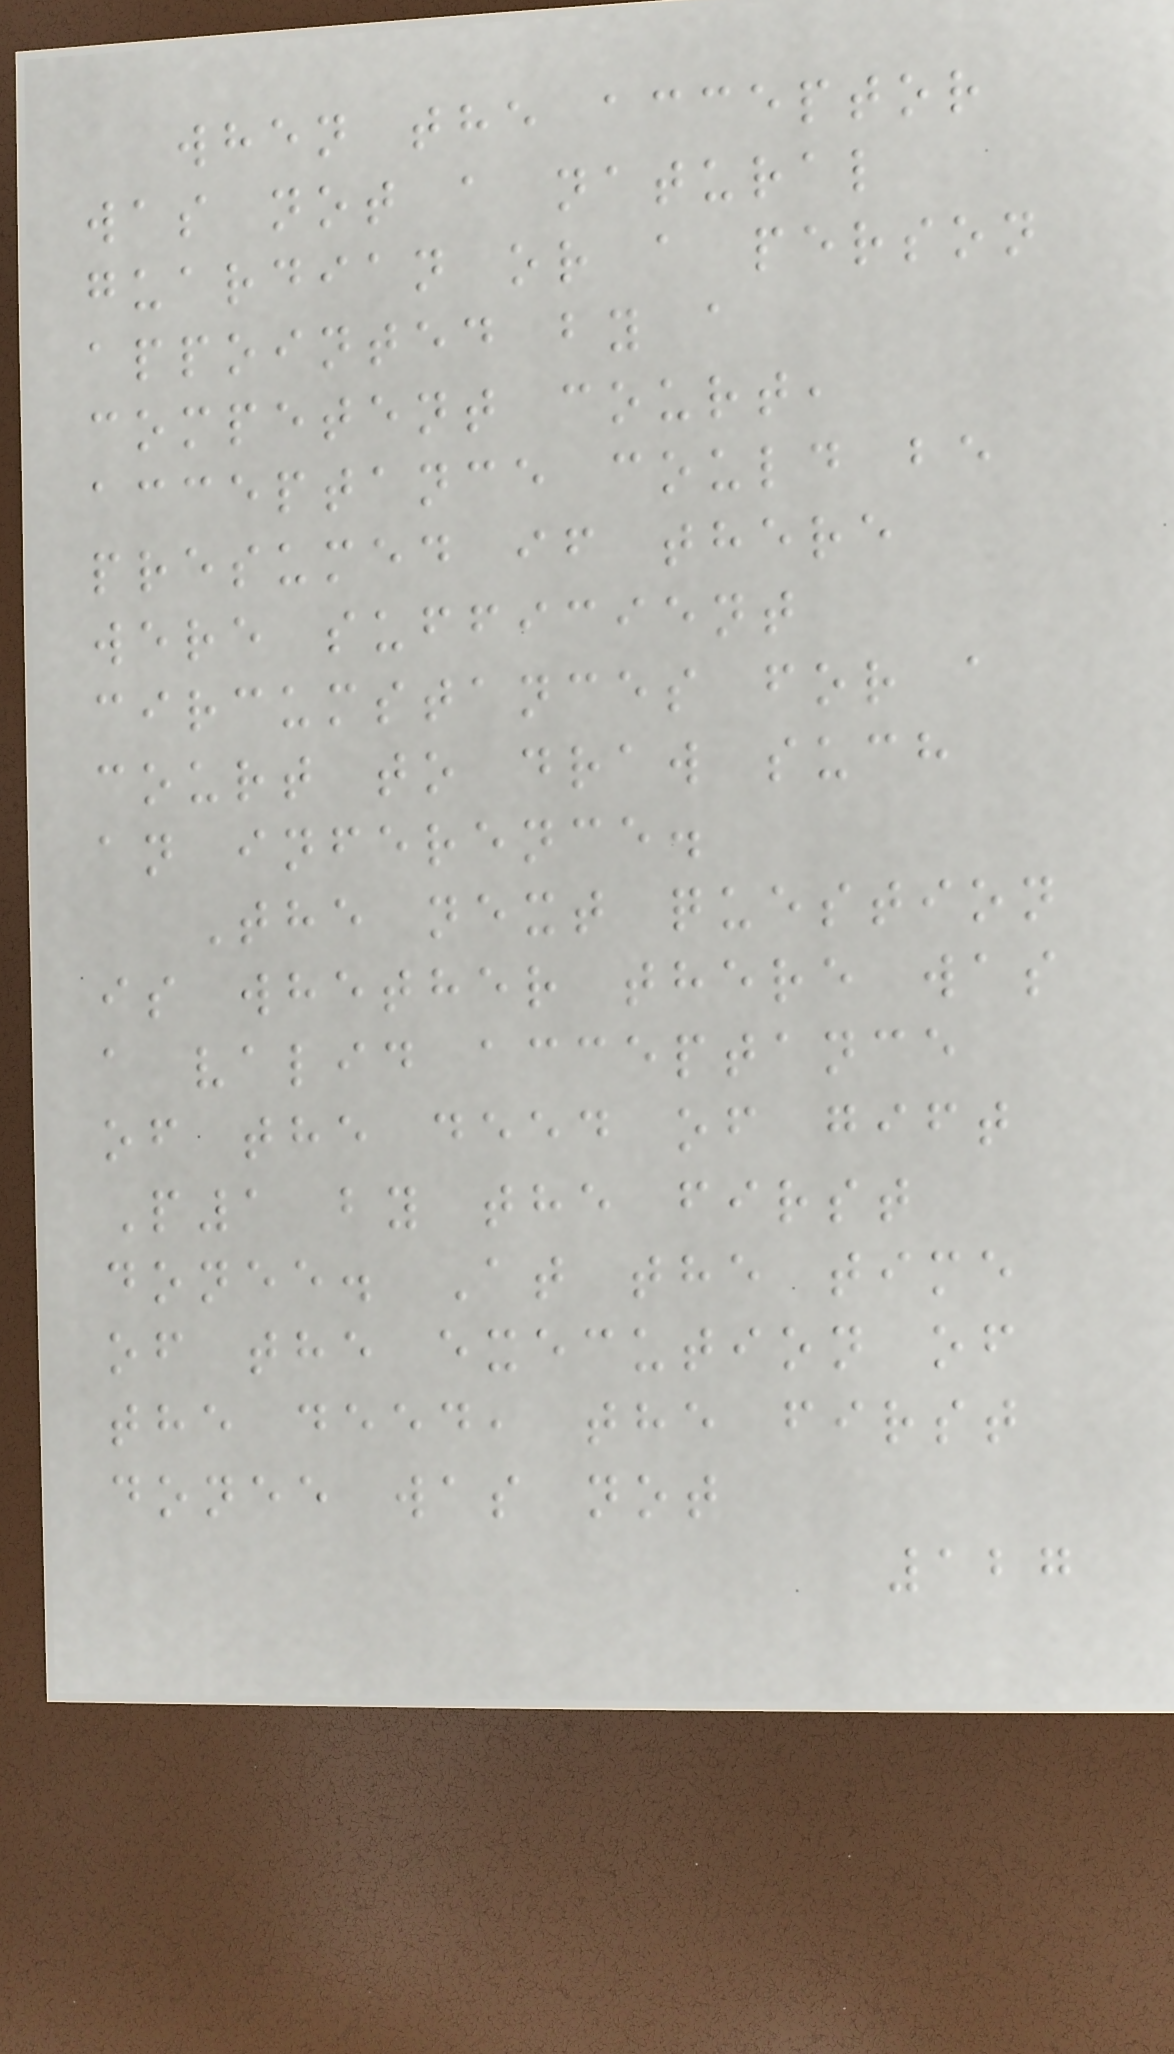when the acceptor
was not a natural
guardian or a person
appointed by a
competent court,
acceptance could be
presumed if there
were sufficient
circumstances for a
court to draw such
an inference.
The next question
is whether there was
a valid acceptance
of the deed of gift
P1 by the first
donee. At the time
of the execution of
the deed, the first
donee was not
127
